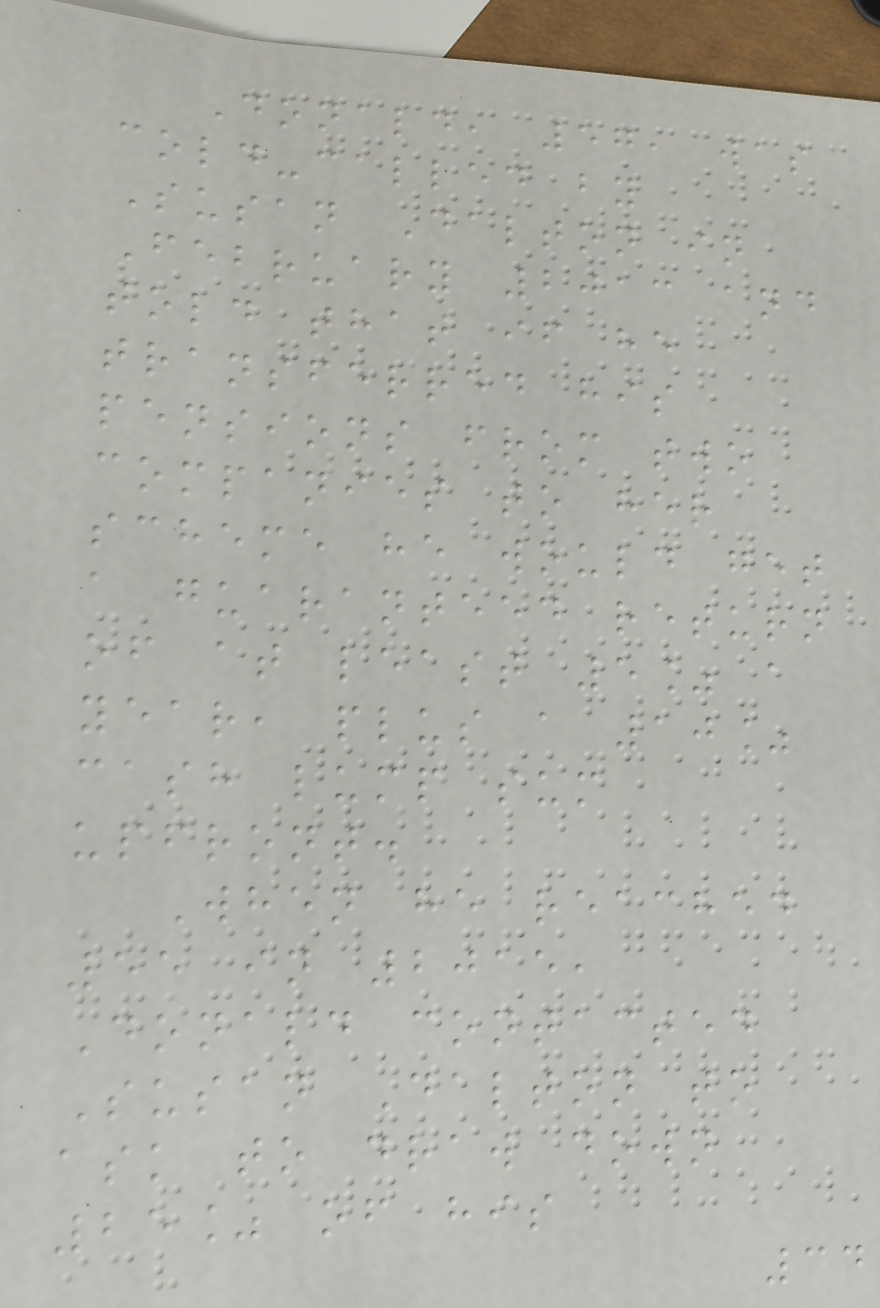Donald, 57, was
cold-called by
Susan Dalton in
February 2013 and
told that if he
transferred his
pensions from two
companies to her
scheme he would get
a guaranteed return
of at least 5% a
year, plus a 10%
cash lump sum
upfront.
When he reached
55 in 2015,
Donald contacted
Susan Dalton to
ask to draw down
25% of his
34
